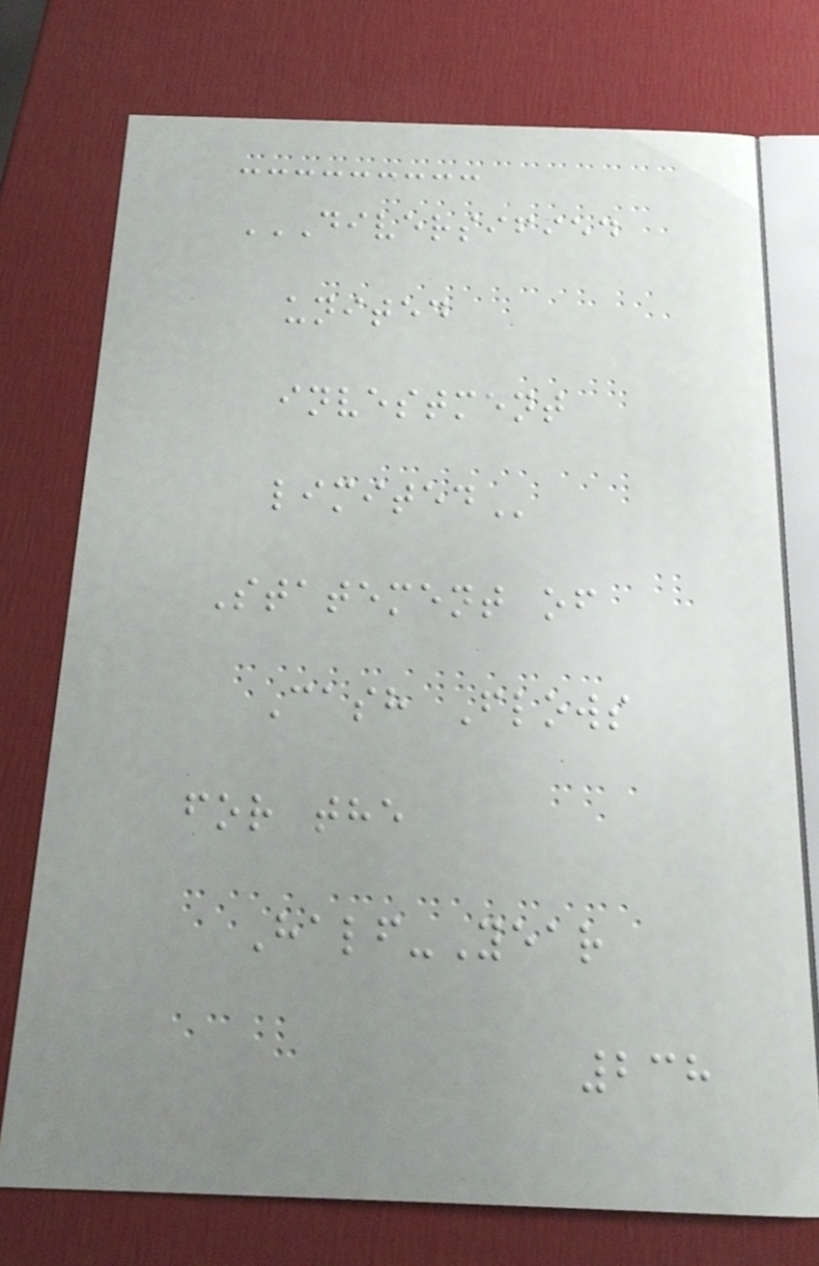DIVERSIFIED
UNITED
INVESTMENT
LIMITED
Statement of
Cash Flows
for the
Half-Year
238
